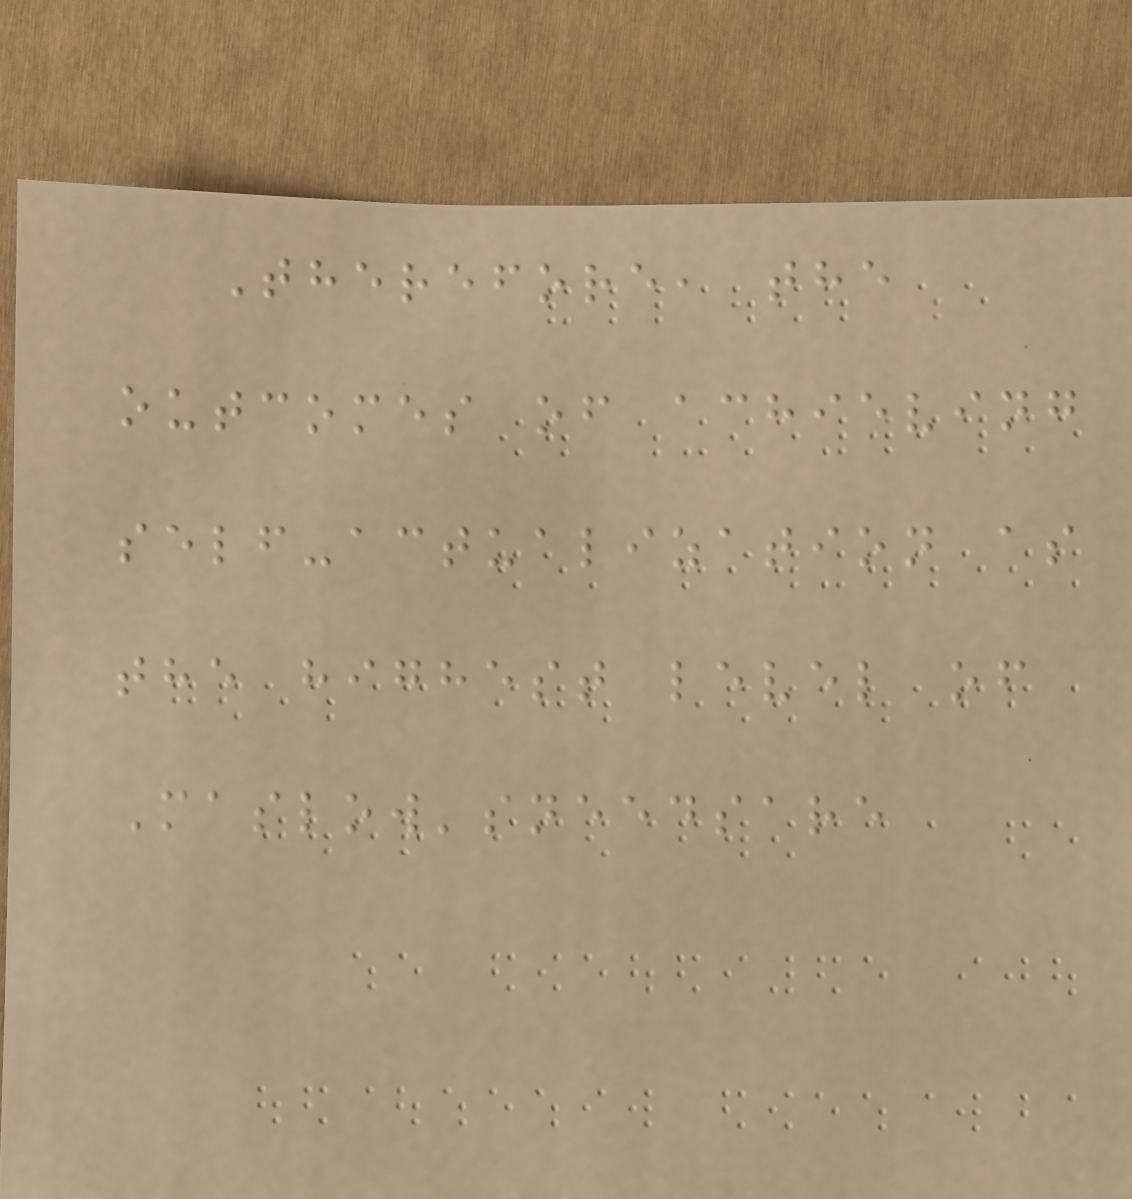Therefore, the
outcomes of achieving
self-actualization as
the highest level of
Maslow'sneedsare
